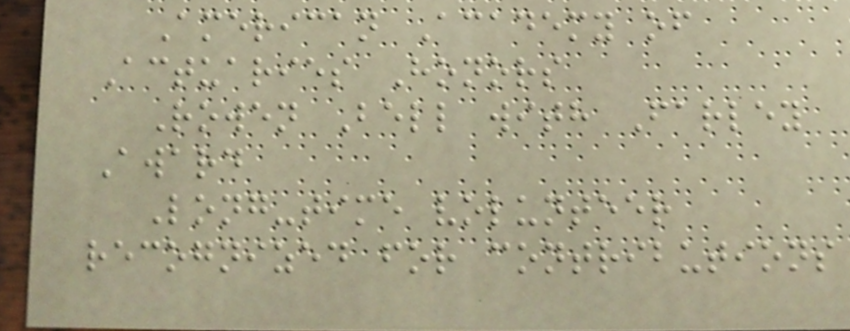American Academy of
Actuaries Honors
Rowen Bell with Farley
Award
Long-time volunteer
recognized for contributions
